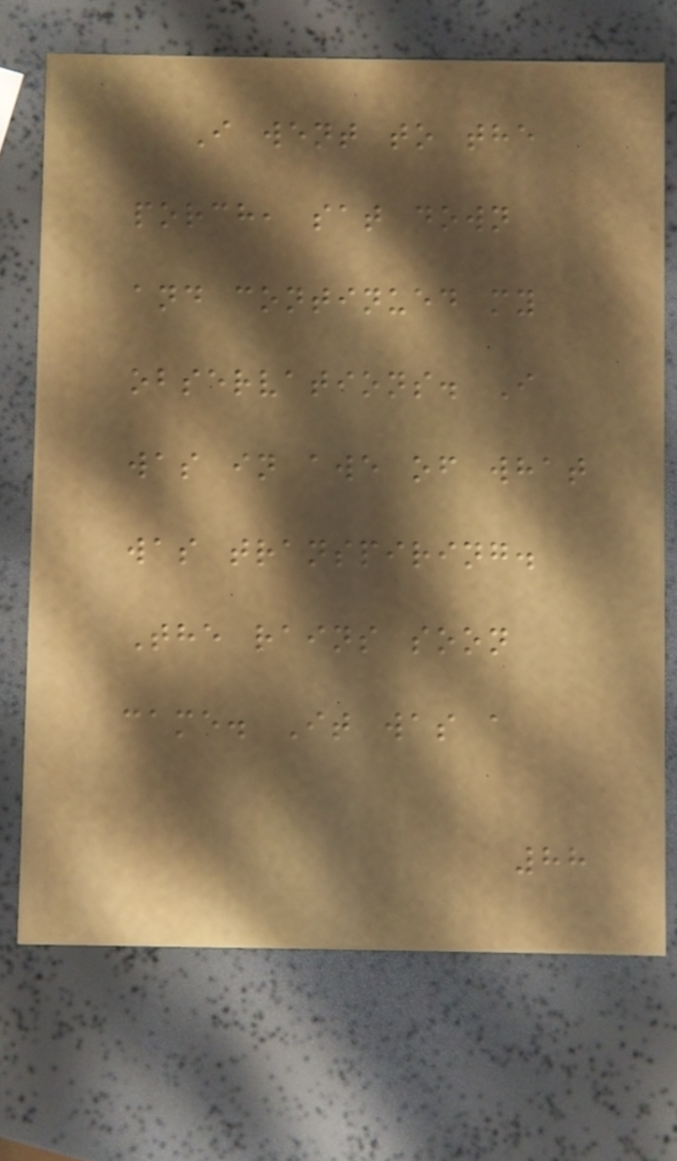I went to the
porch, sat down
and continued my
observations. I
was in awe of what
was transpiring.
The rains soon
came. It was a
88
